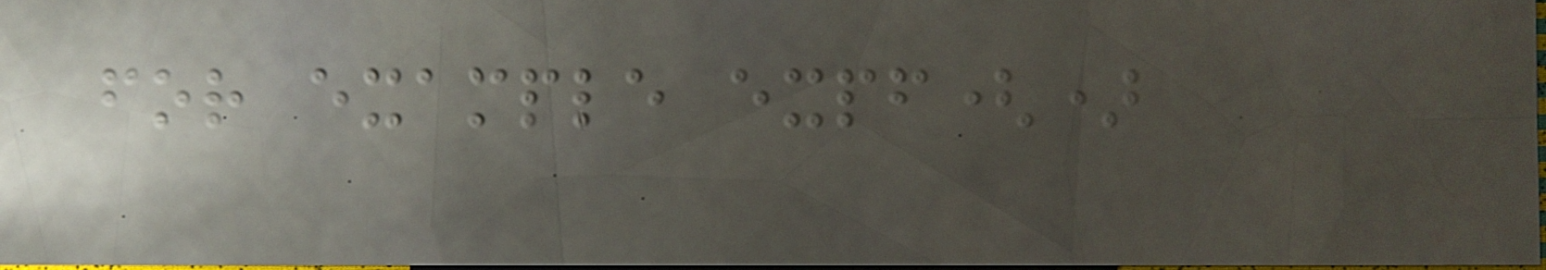for example expf()
